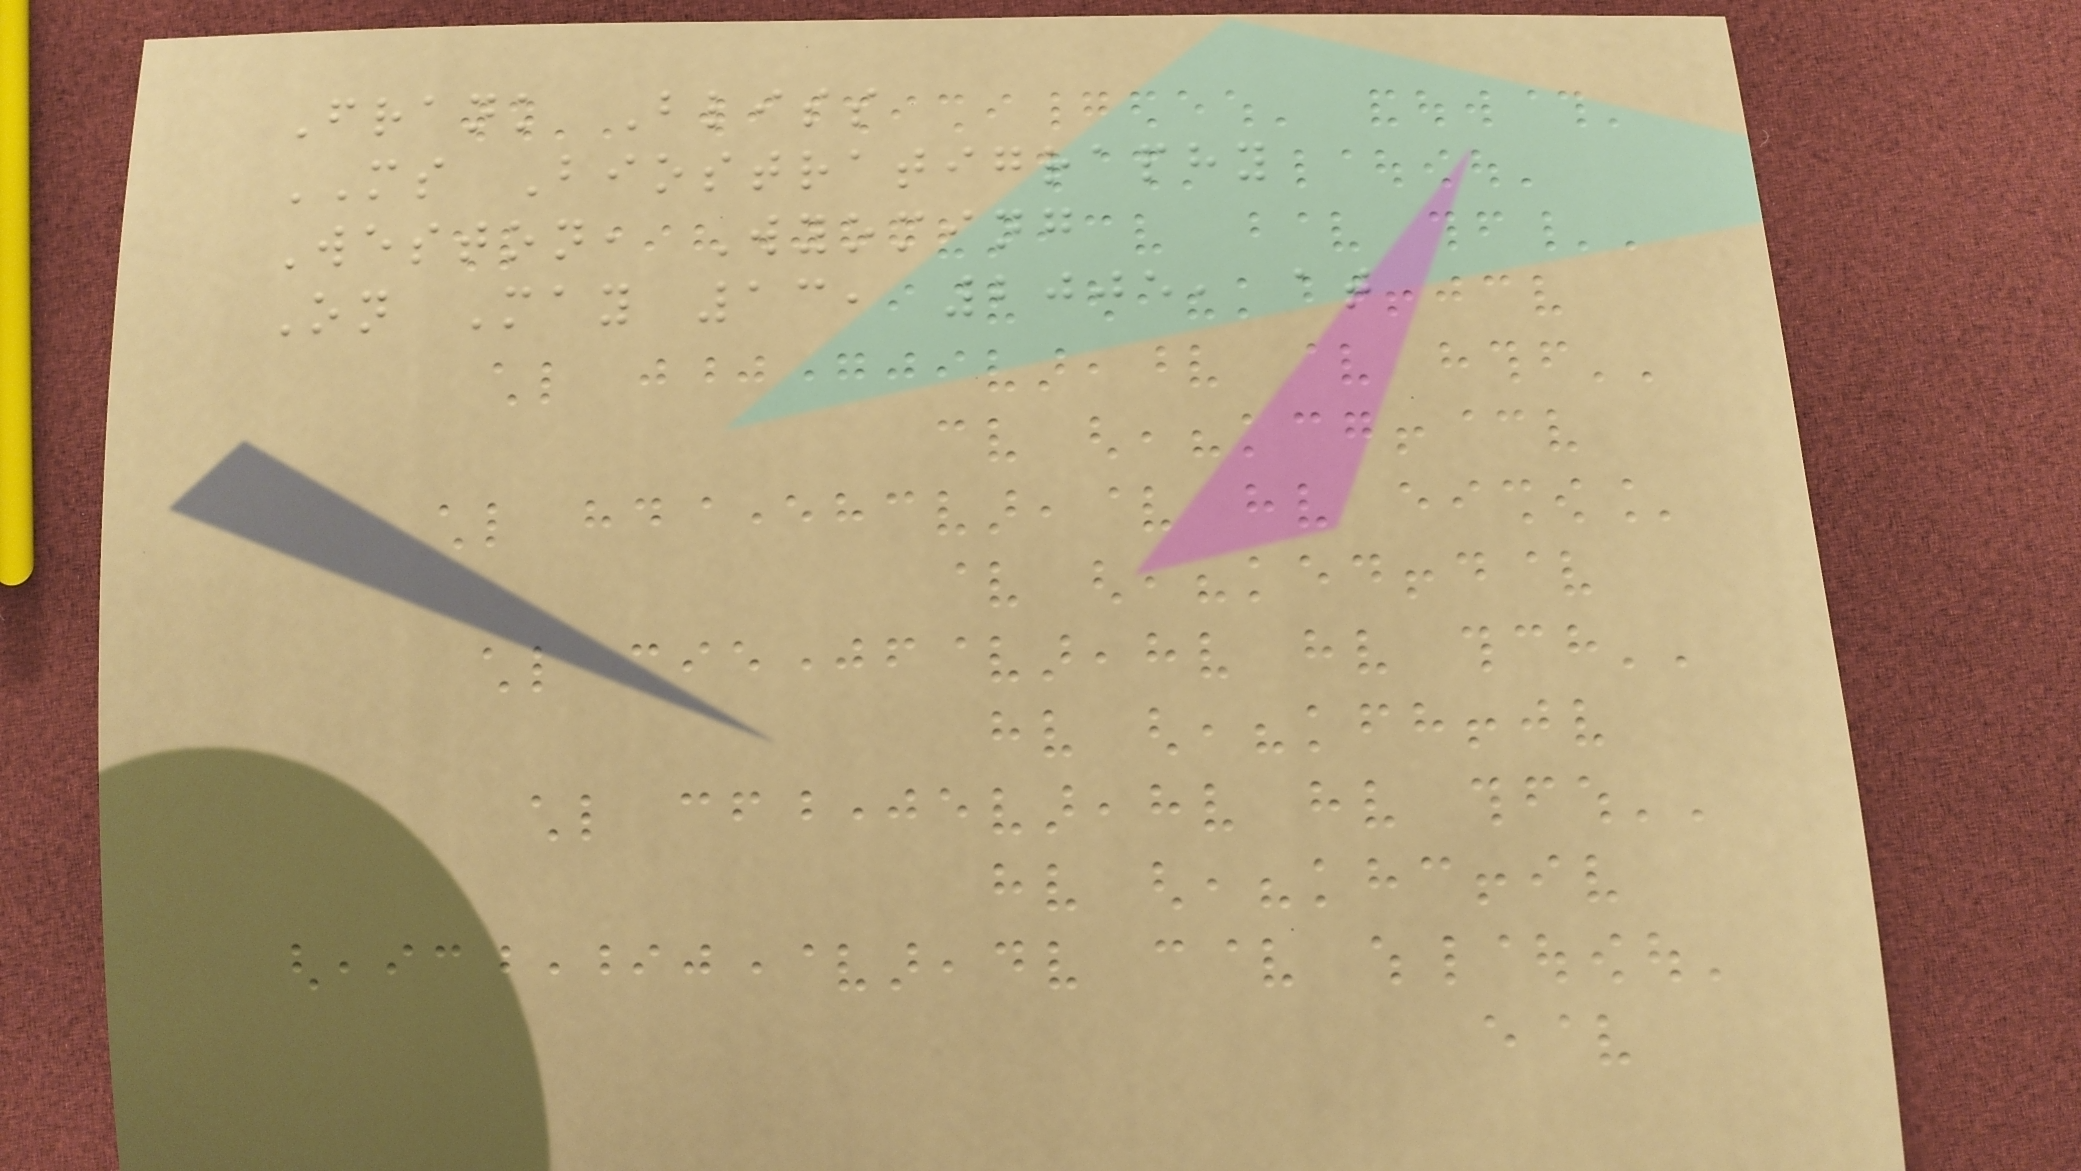Frank Bliss
MS Biostratigraphy
Weston, Wyoming
On May 13, 2005, at
